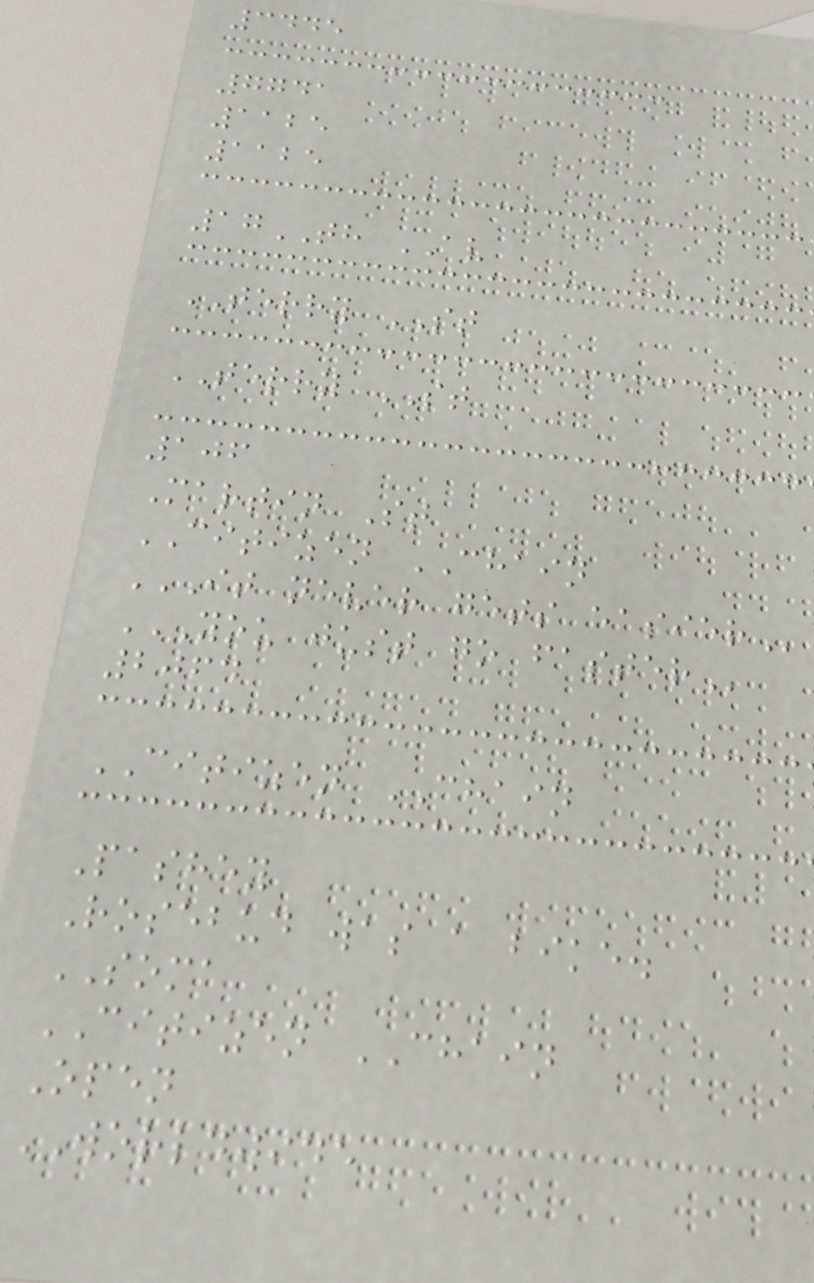3445
7741
1125
1125
17TH AV
TERRY ST
TERRY ST
106
Martin St
CITIZEN CHAIN
IT NEVER GETS EASIER
YOU JUST GO FASTER
2064
CITIZEN CHAIN
Pashey
Rosebud was a bike.
SOMA
CITIZEN CHAIN
Open
WORLDWIDE
